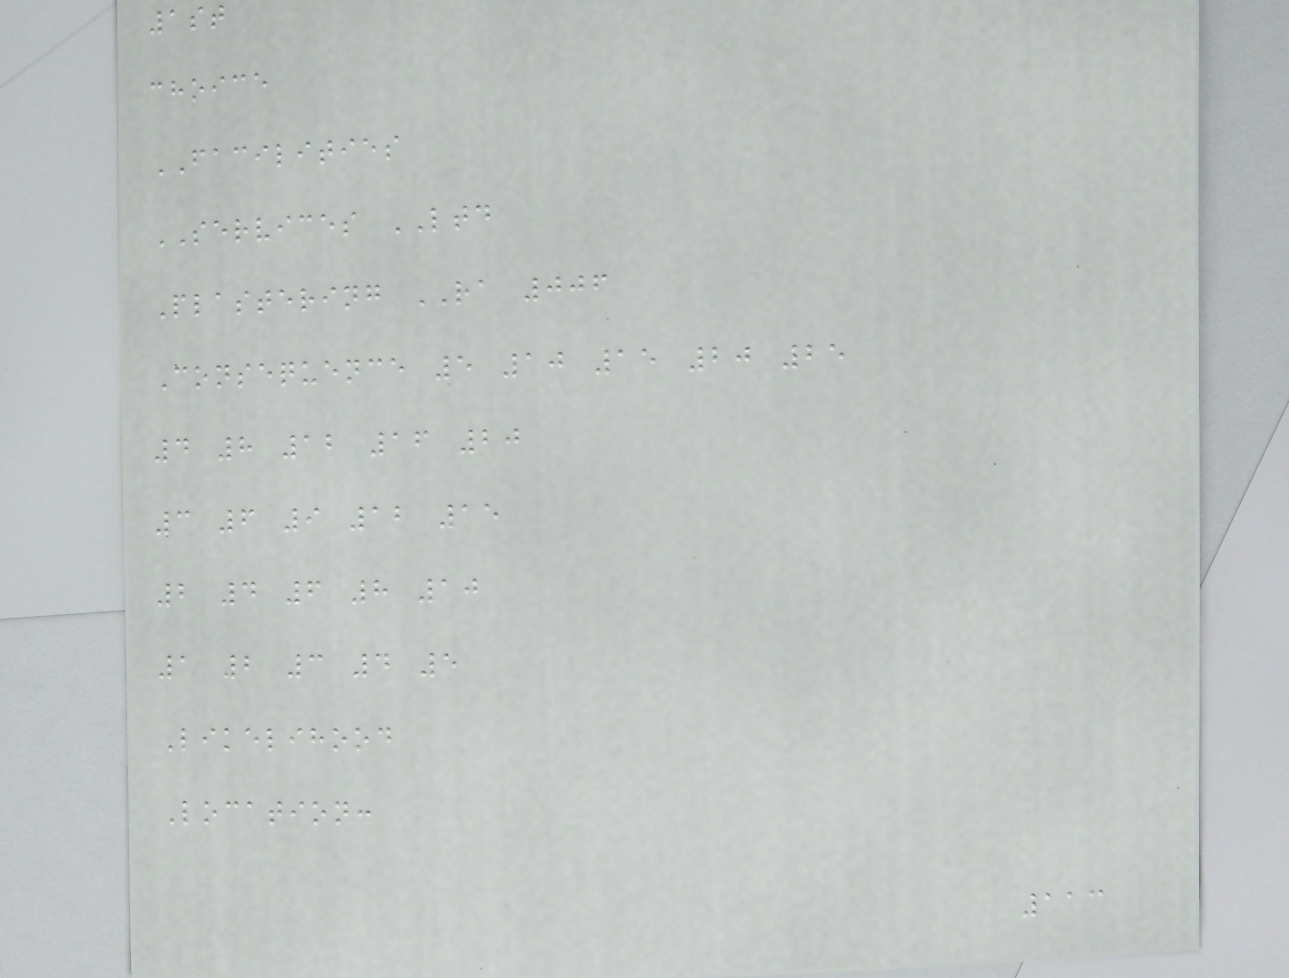1st
choice
FACILITIES
SERVICES LTD
Plastering RA 006
Consequence 5 10 15 20 25
4 8 12 16 20
3 6 9 12 15
2 4 6 8 10
1 2 3 4 5
Likelihood
Location:
113
